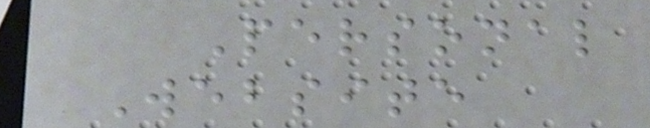Personal
Website
